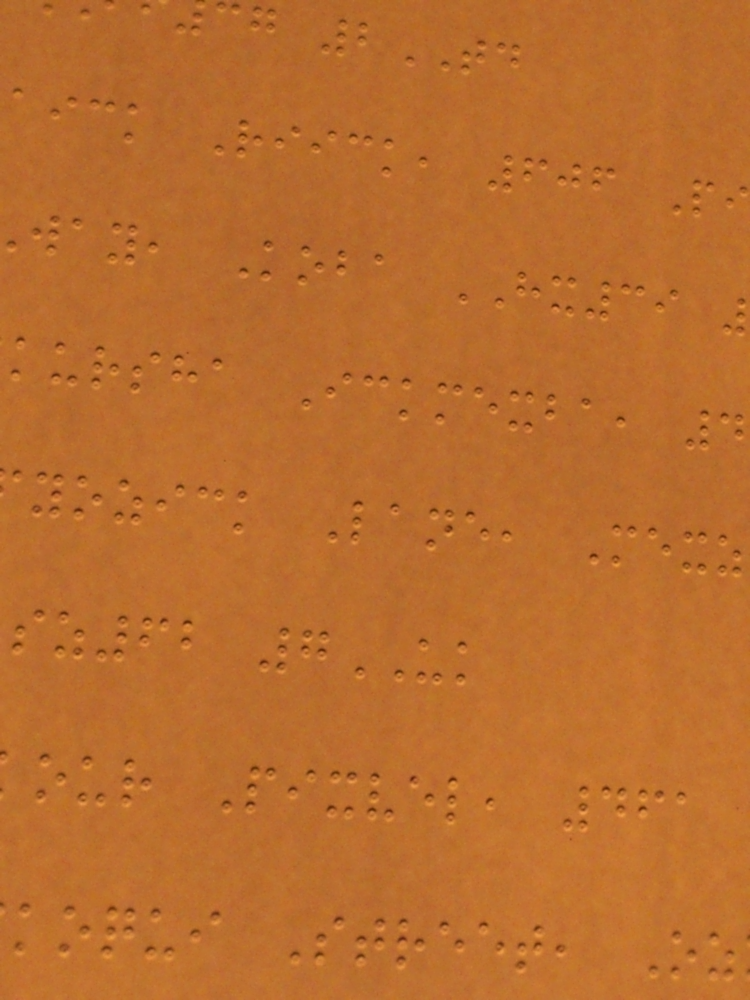g 2TD
aick Riick, 606 Pi
way, Koba HX39
kursha Ickmexba, 4
yozick Lane, Mexz
sz62 7UK
our Pixvel, 461
koqui Street, Oz
